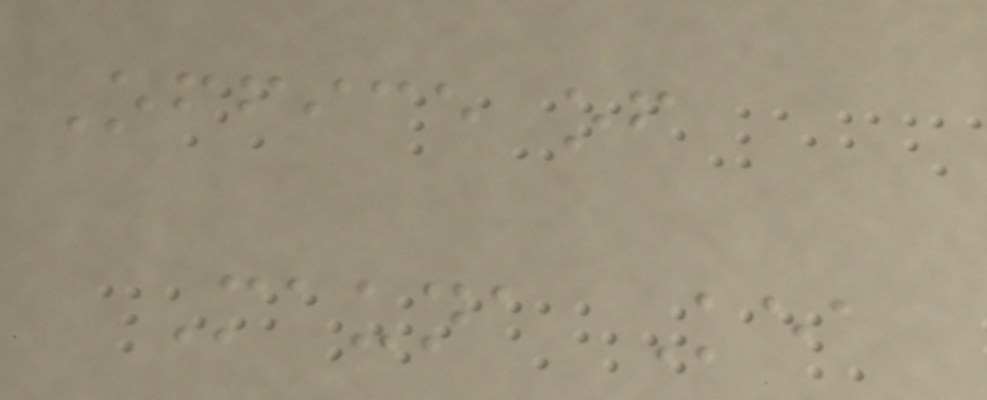Office of
Mauna Kea
